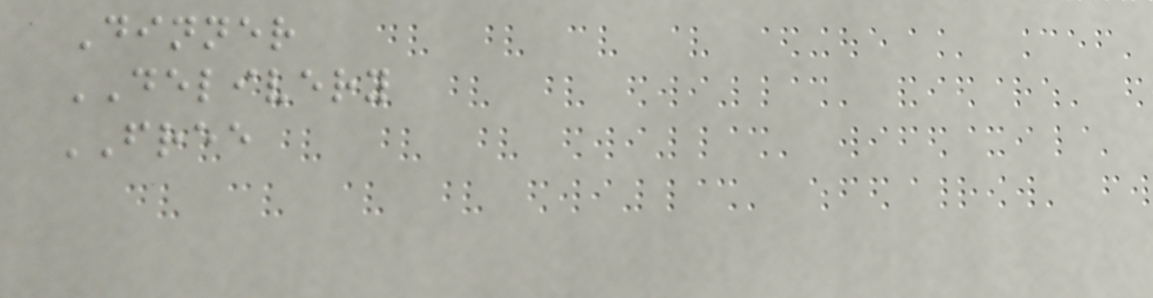Dinner
DELIVERY
FREE
